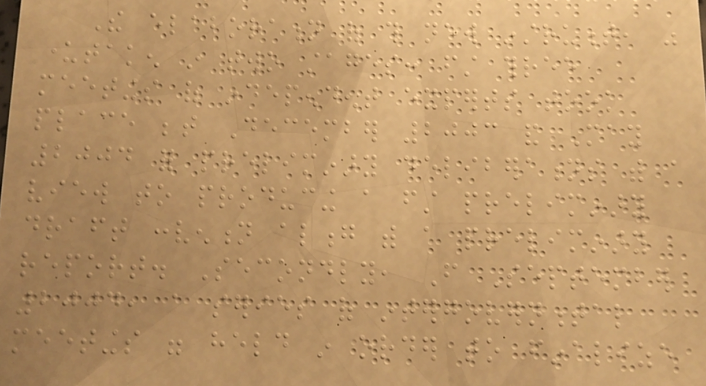The elaboration of this new instrument, was
undertaken in two stages: first three
meetings of independent experts took
place between December 2003 and May
2004 for preliminary deliberations with a
view to producing a first preliminary
draft convention along with a preliminary
report. Secondly, From September
2004, a series of intergovernmental
meetings were held in order to finalize
